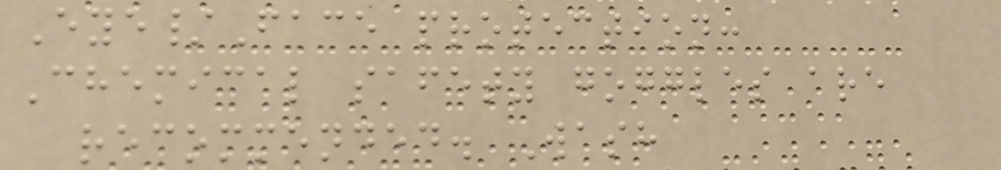Eye/Face protection:
Chemical safety goggles are
recommended. Wash
